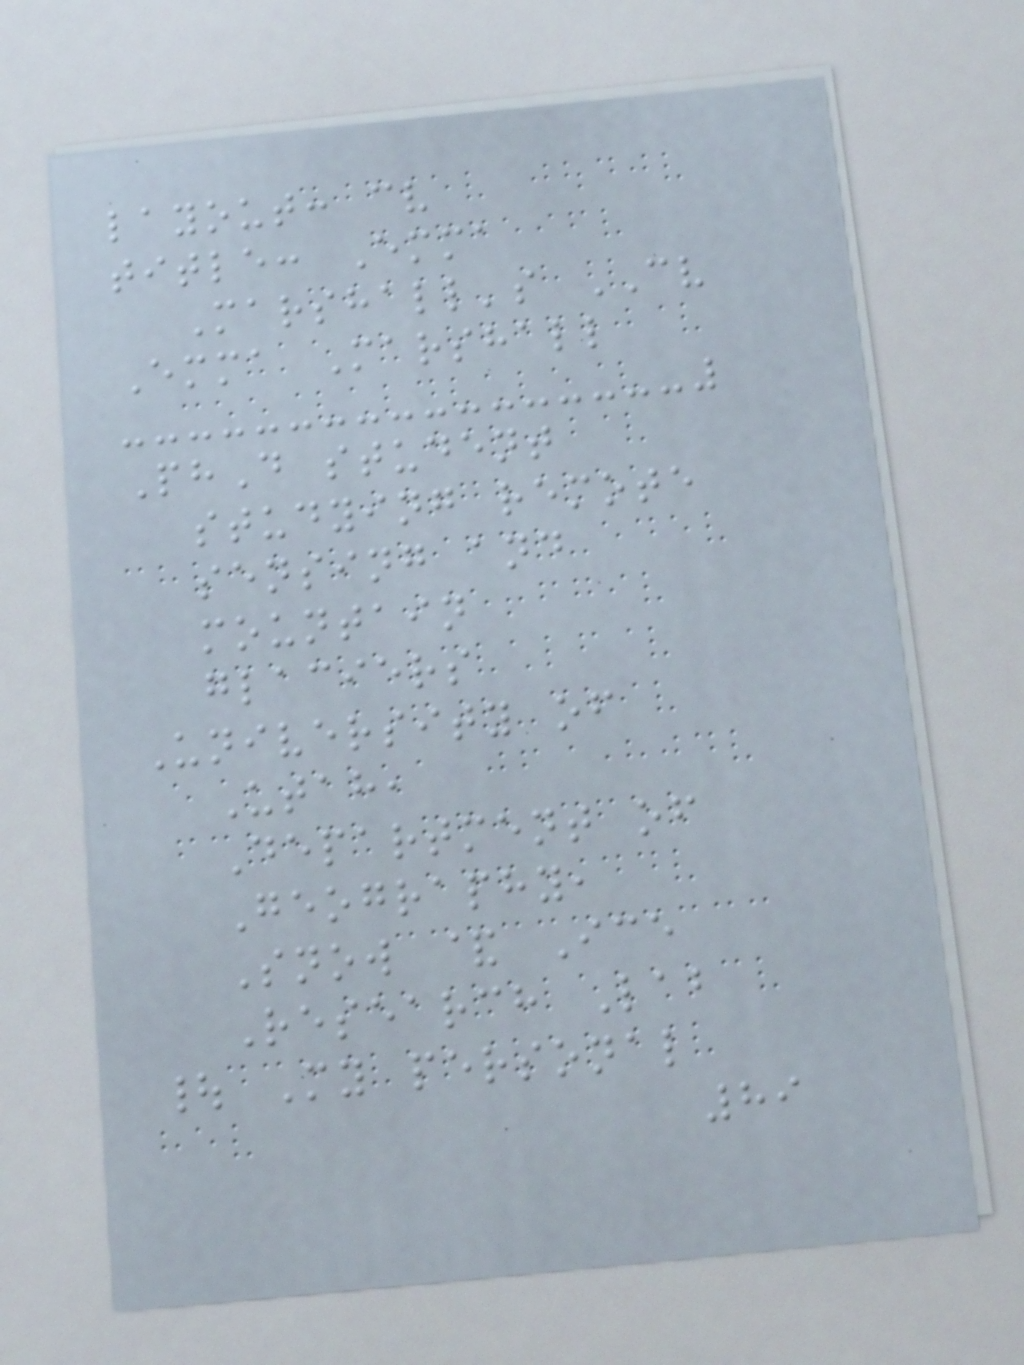layout: cv
title: Emma
Marshall's CV
Emma Marshall
PhD student
studying remote
sensing and
mountain
glaciers
University of
Utah,
Department of
Geography,
Snow & Ice
Research Lab
| My personal
89
